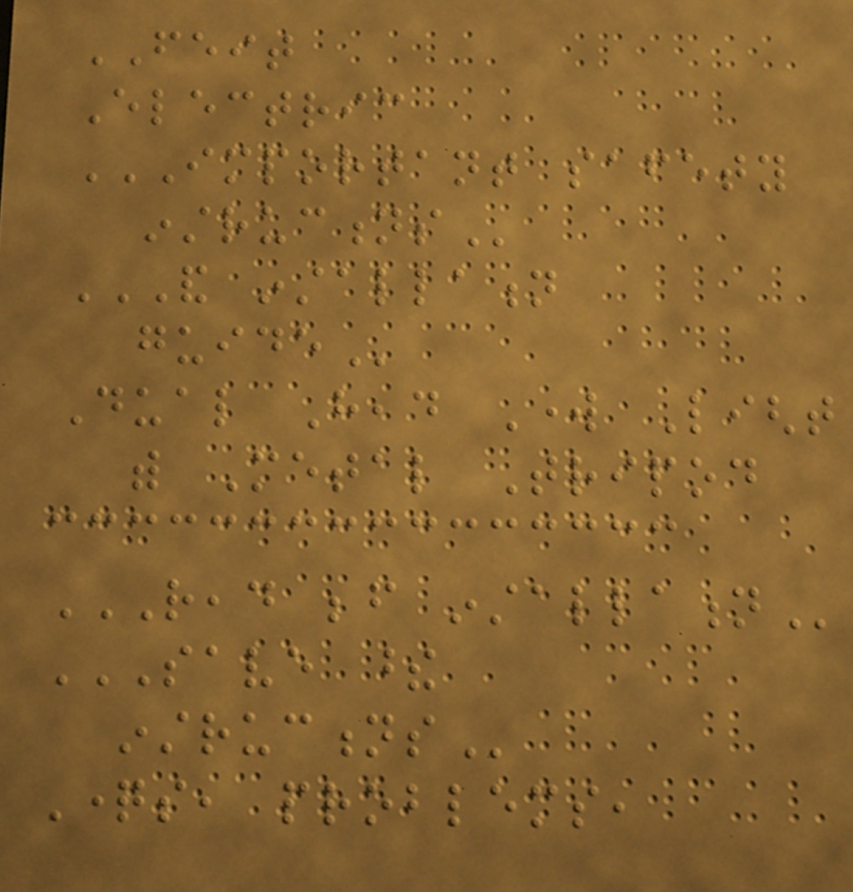FEIT
Electric
IMPORTANT SAFETY
INSTRUCTIONS
AND INSTALLATION
GUIDE
Dual Head Work Light
with Metal Tripod
READ BEFORE INSTALLATION
SAVE THESE
INSTRUCTIONS
Questions, problems,
